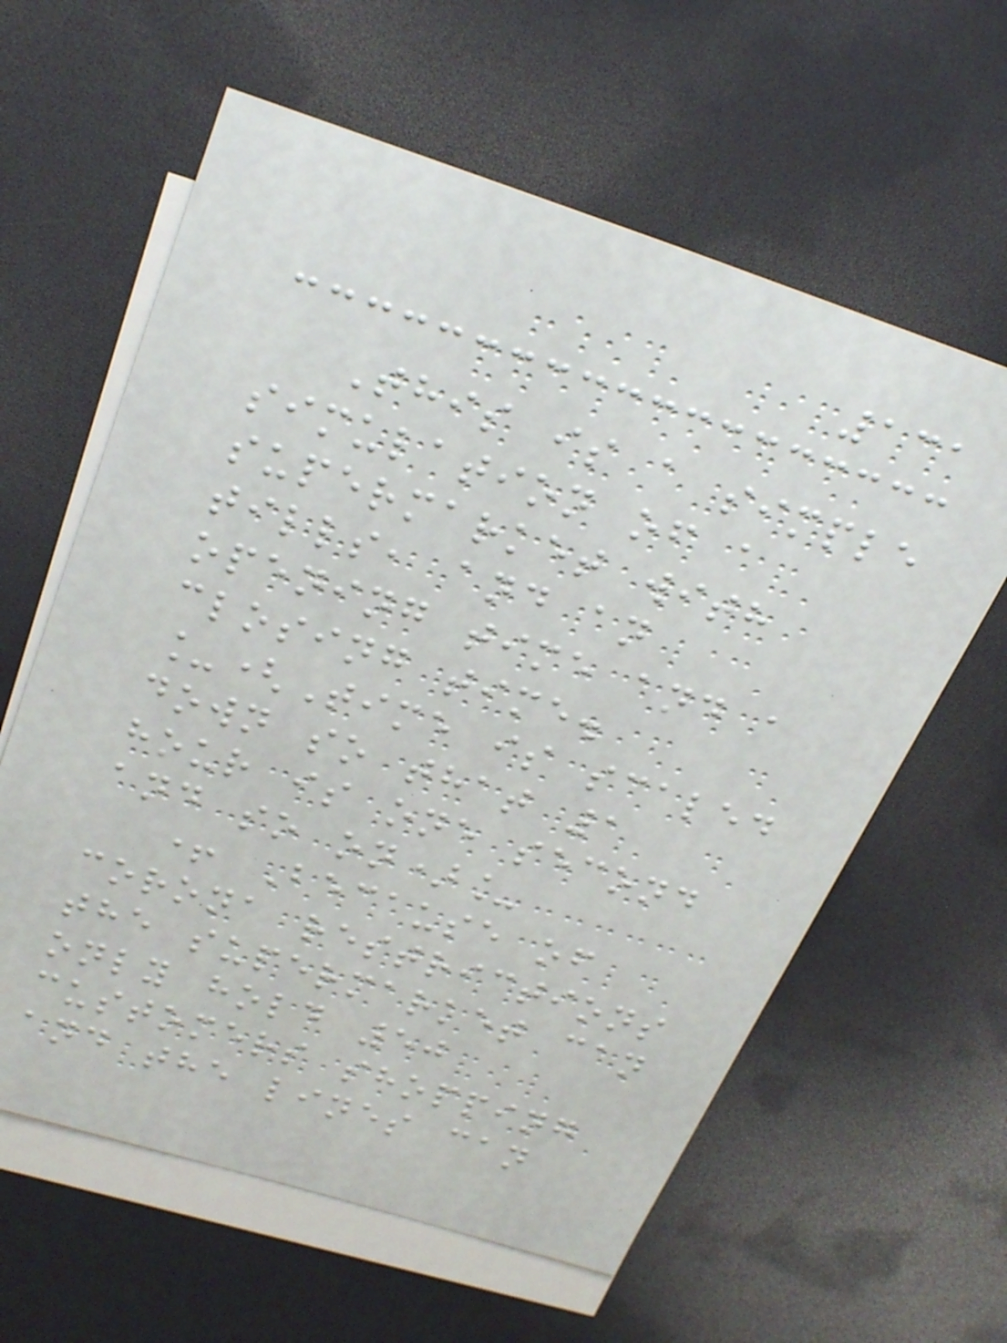131
This is a simple
simulation of a
supermarket with
tills, and an
opening time and a
closing time.
_(Time is scaled
down so that 1
hour is one second
and so on)_
+ Because of
corona restrictions
the supermarket can
only hold 50
customers shopping
and the lines can
